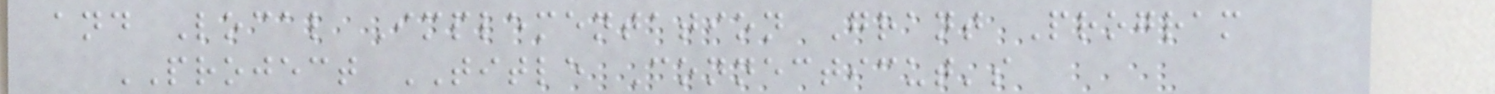and Local Implementation Grant Program
PROJECT TITLE Connecticut's
